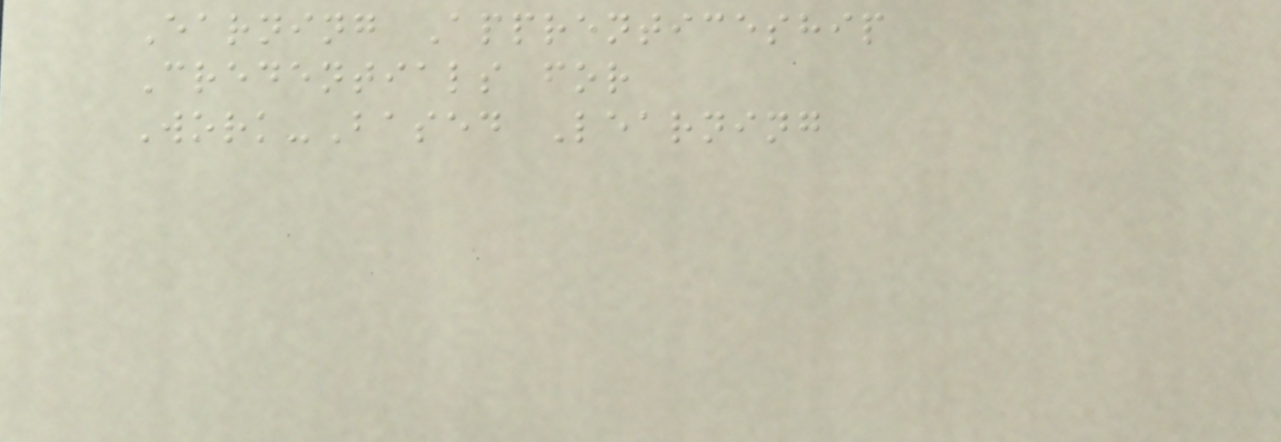Earning Apprenticeship
Credentials for
Work-Based Learning
